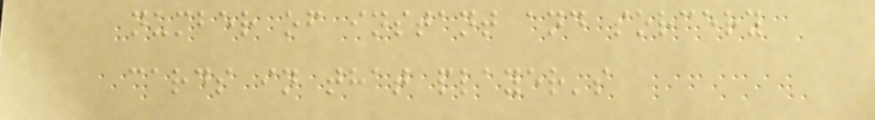number of instant and sorcery
cards in that player's
